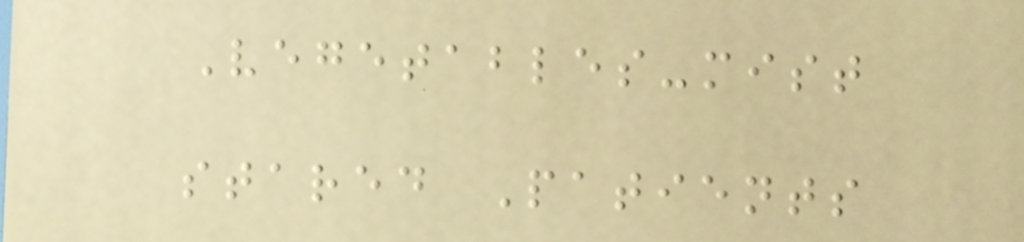Vegetables-mist
stared Patients
